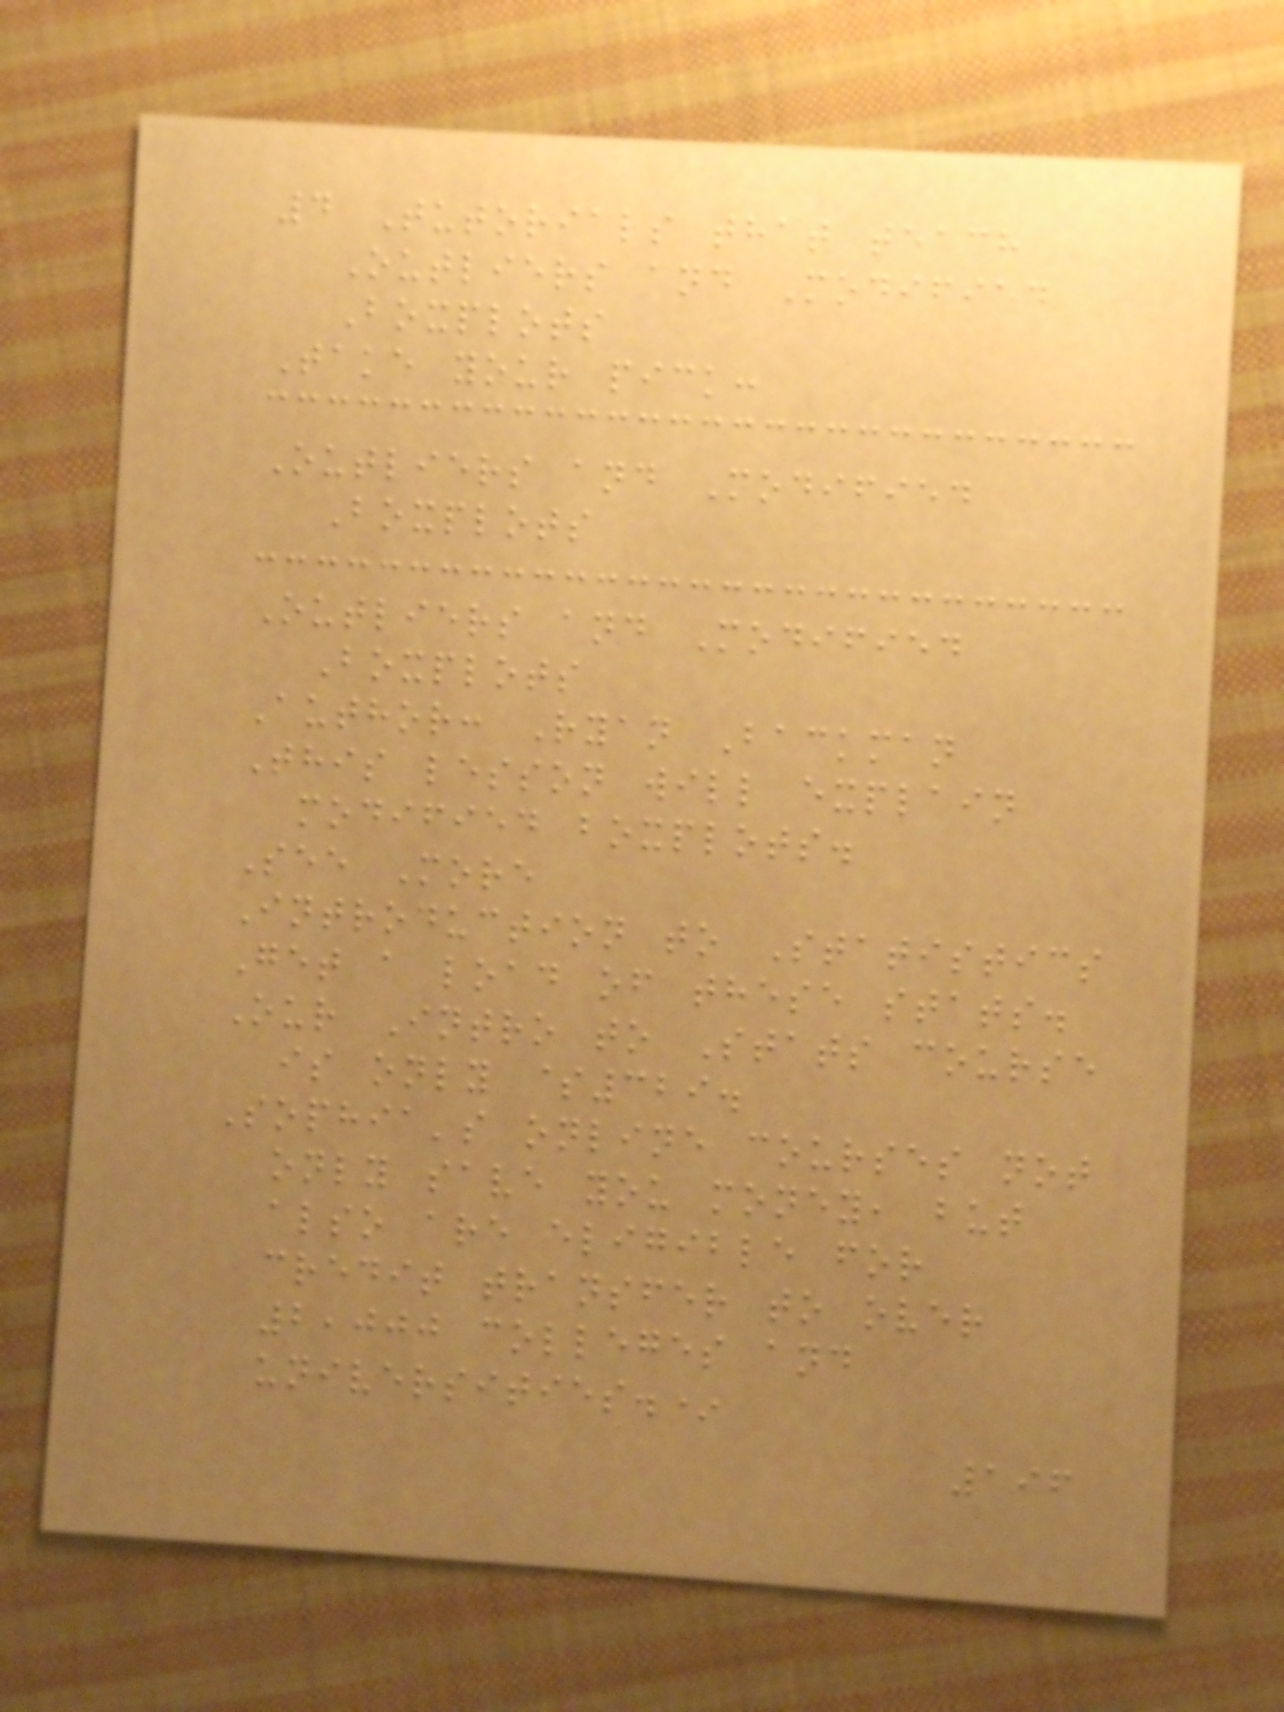4 Tutorials that teach
Outliers and Modified
Boxplots
Take your pick:
Outliers and Modified
Boxplots
Outliers and Modified
Boxplots
Author: Ryan Backman
This lesson will explain
modified boxplots.
See More
Introduction to Statistics
Get a load of these stats.
Our Intro to Stats course
is only $329.
Sophia's online courses not
only save you money, but
also are eligible for
credit transfer to over
2,000 colleges and
universities.*
196
